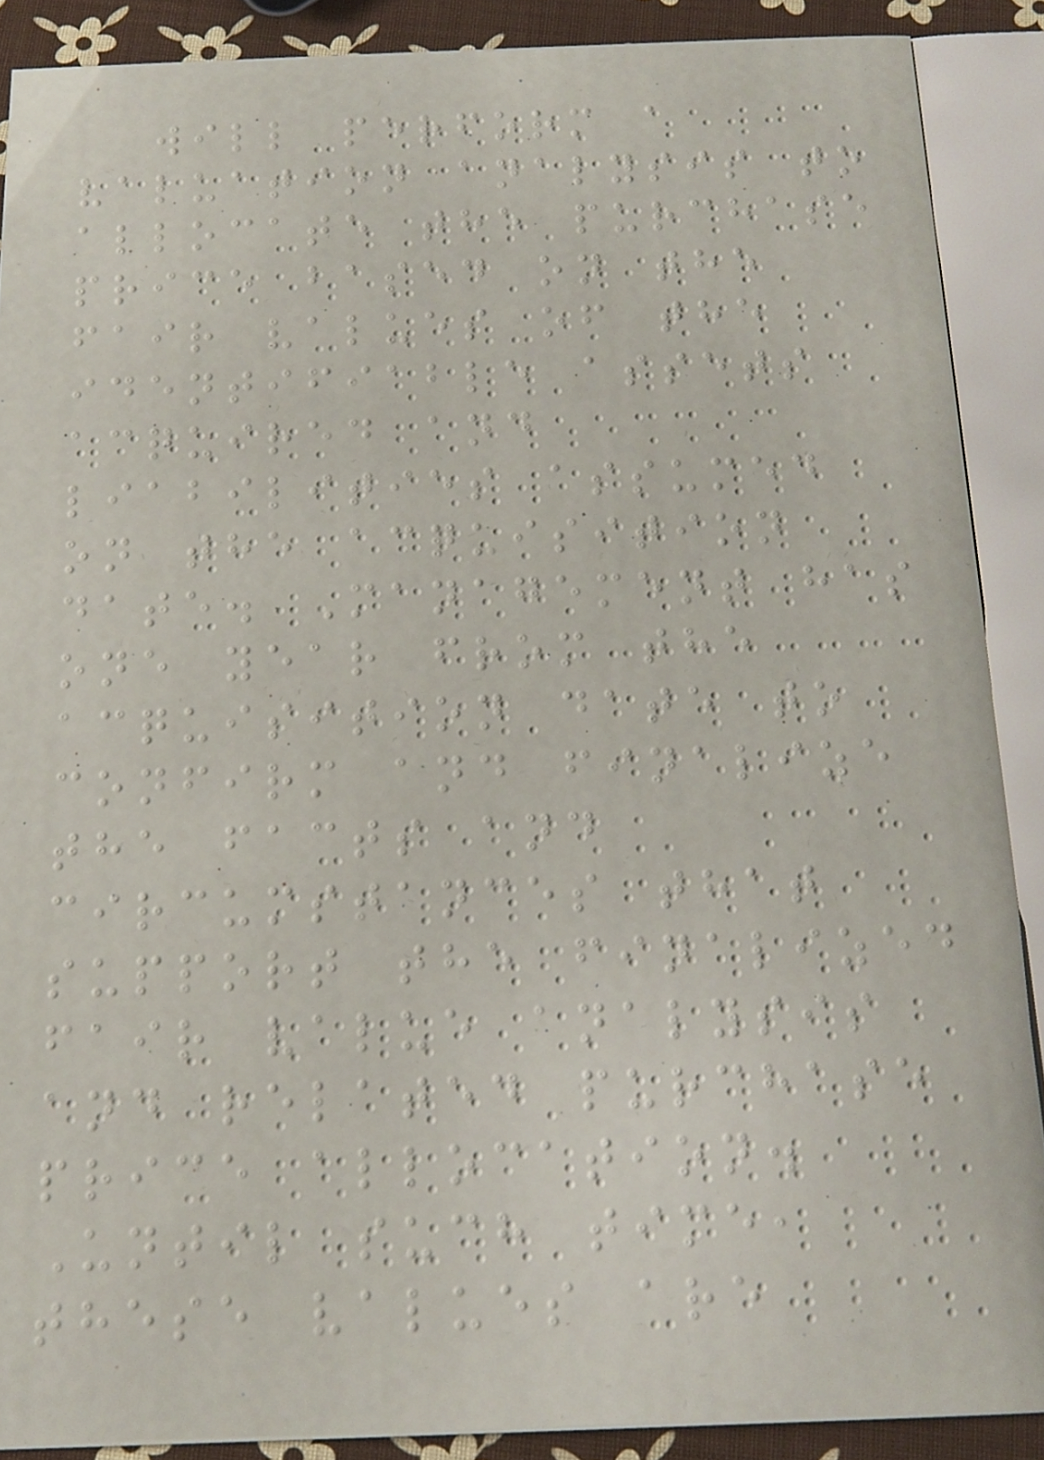will perform a
valuation analysis to
allocate the purchase
price based on the
fair values of the
identifiable assets
acquired and
liabilities assumed
on the acquisition
date. Management has
one year from the
acquisition date to
confirm and finalize
the facts and
circumstances that
support the finalized
fair value analysis
and related purchase
price allocation.
Until such time,
these values are
